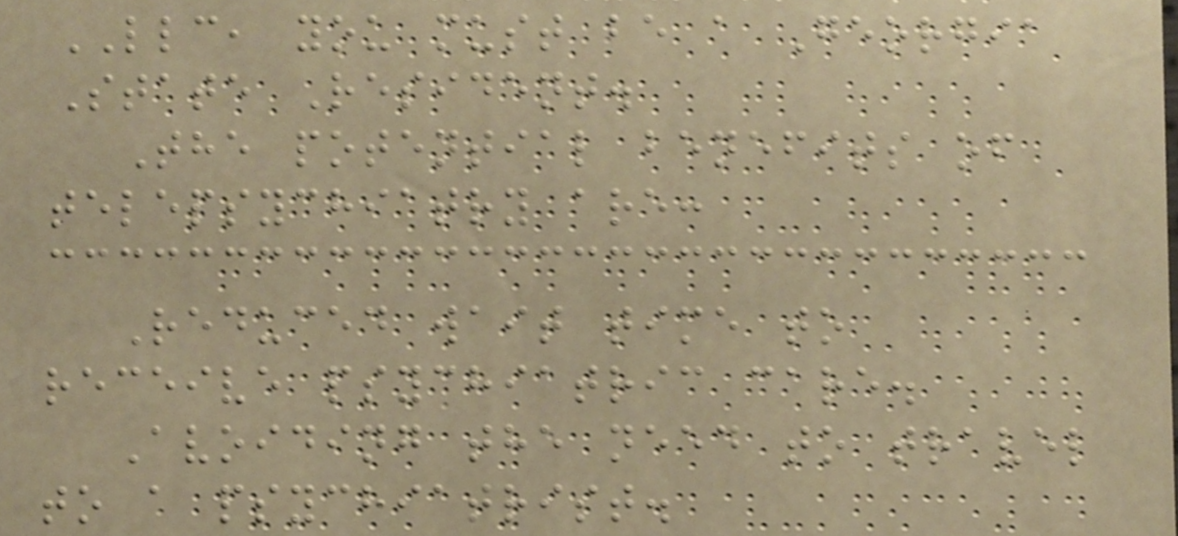LLC, you must be a Georgia
State Resident.
The potential benefits of
telepsychiatry are:
Reduced wait time to
receive psychiatric care.
Avoiding the need to travel
to a psychiatrist.
